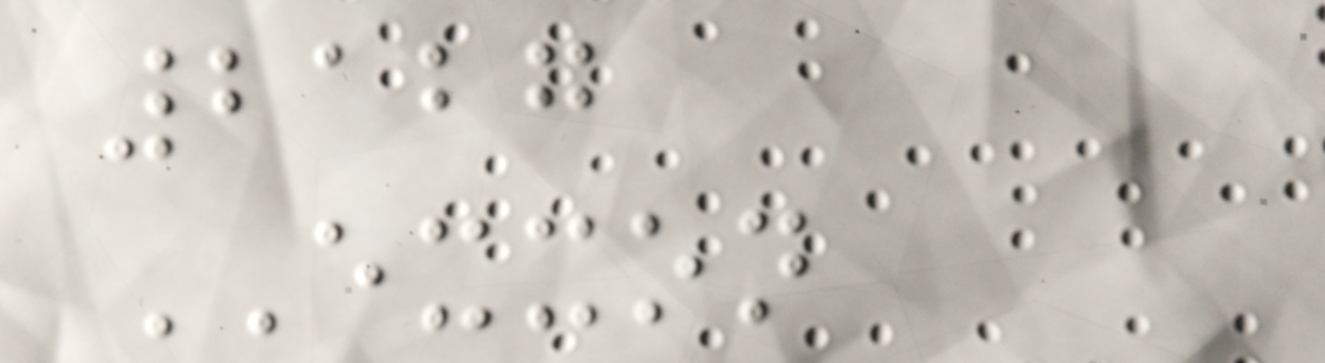2127
EXXON
